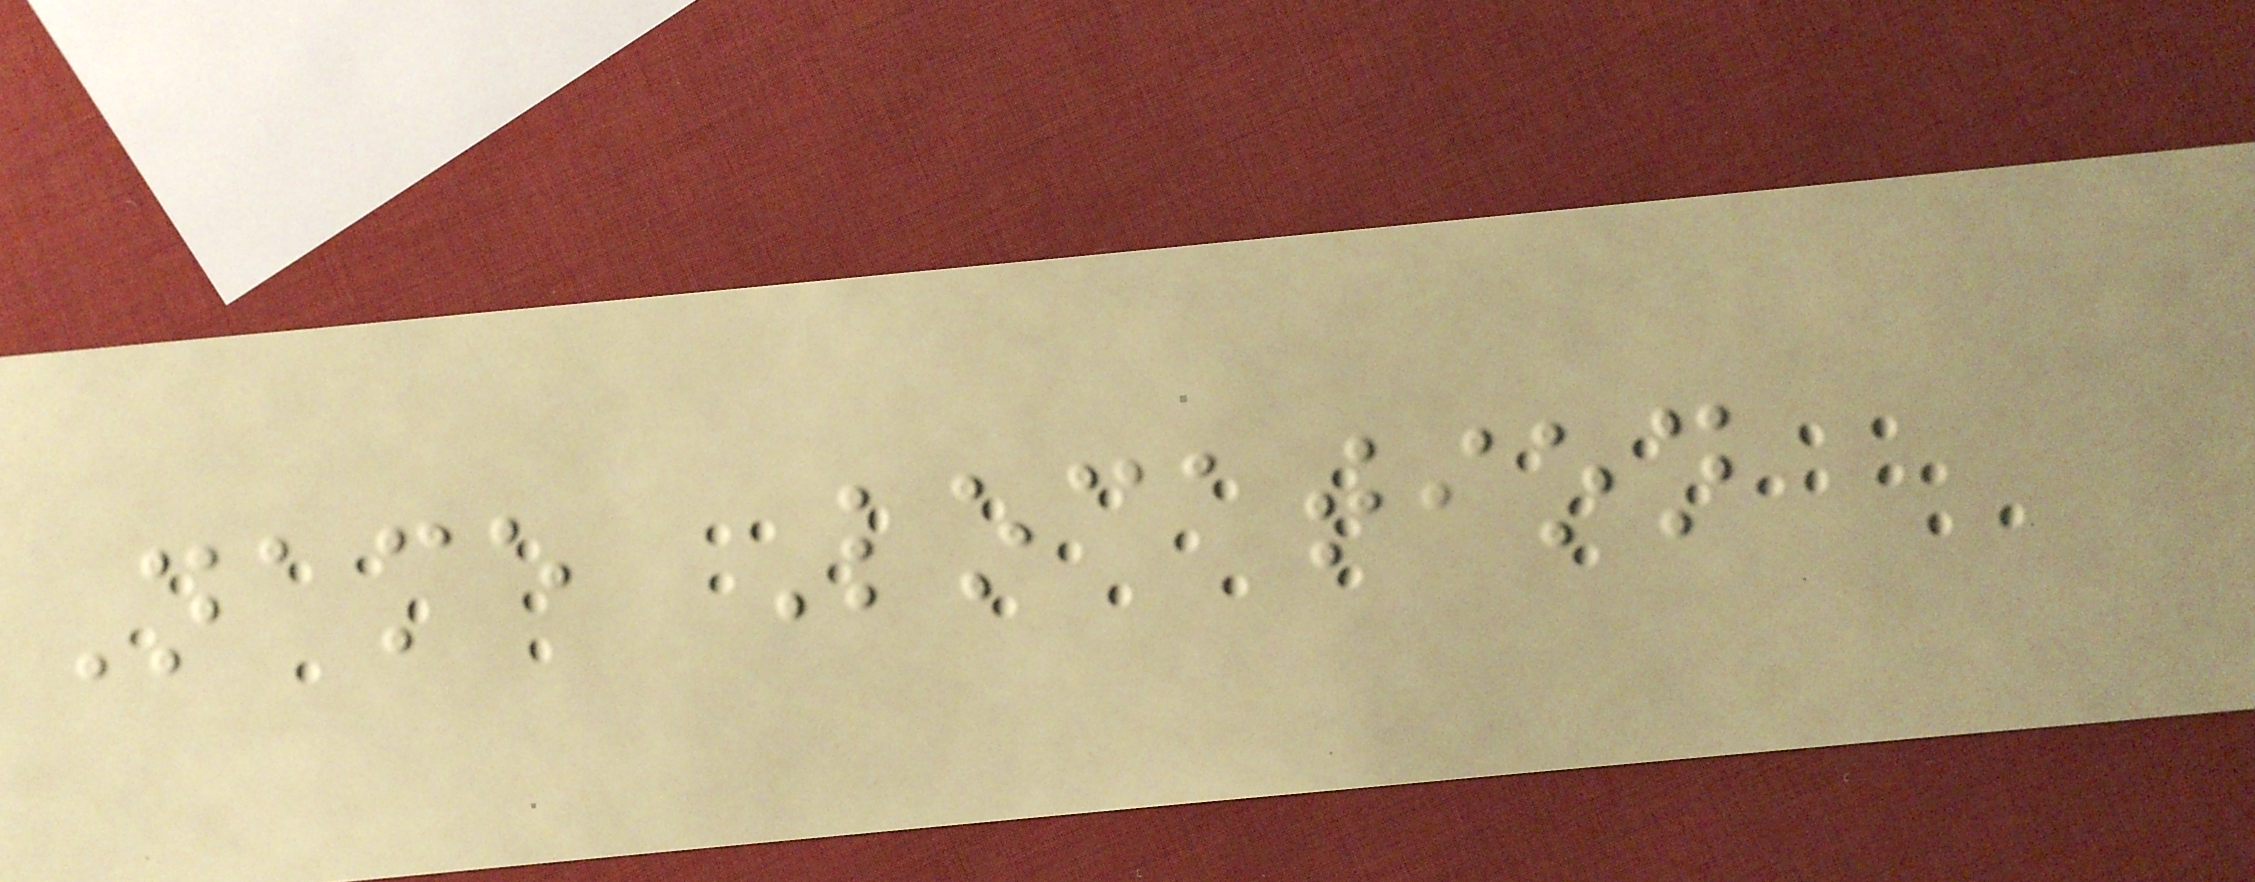Name Location
